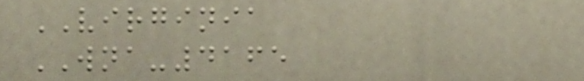VIRGINIA
WNA-4165
